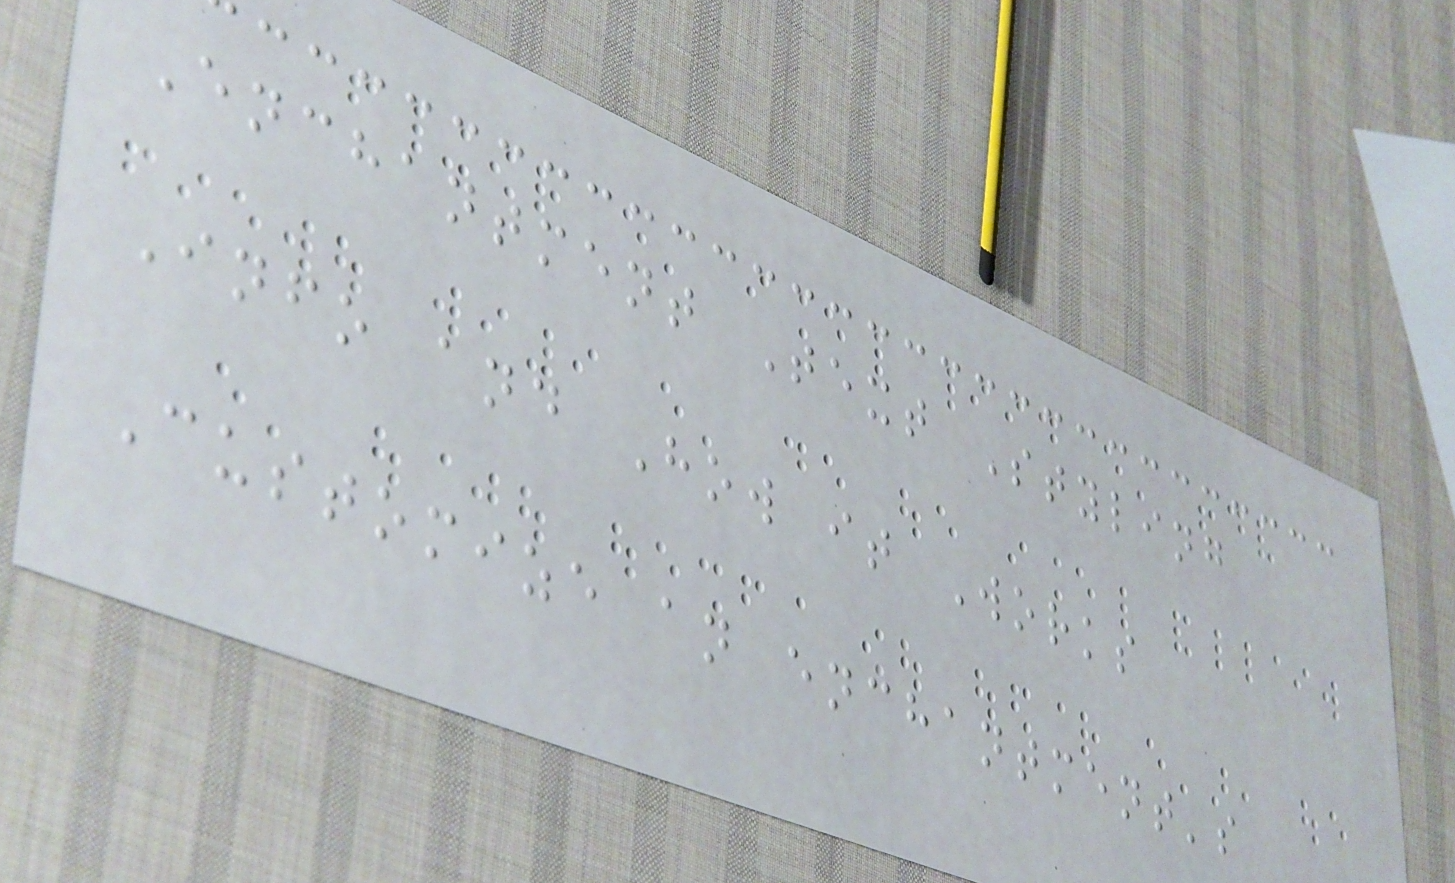Enchantment Text Styling
Info and How it Works
Customize an enchantment's
